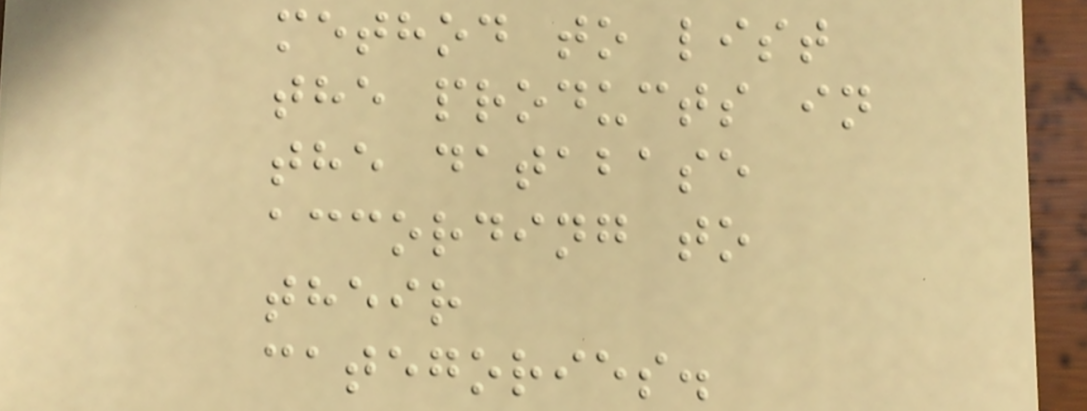method to list
the products in
the database
according to
their
categories.
